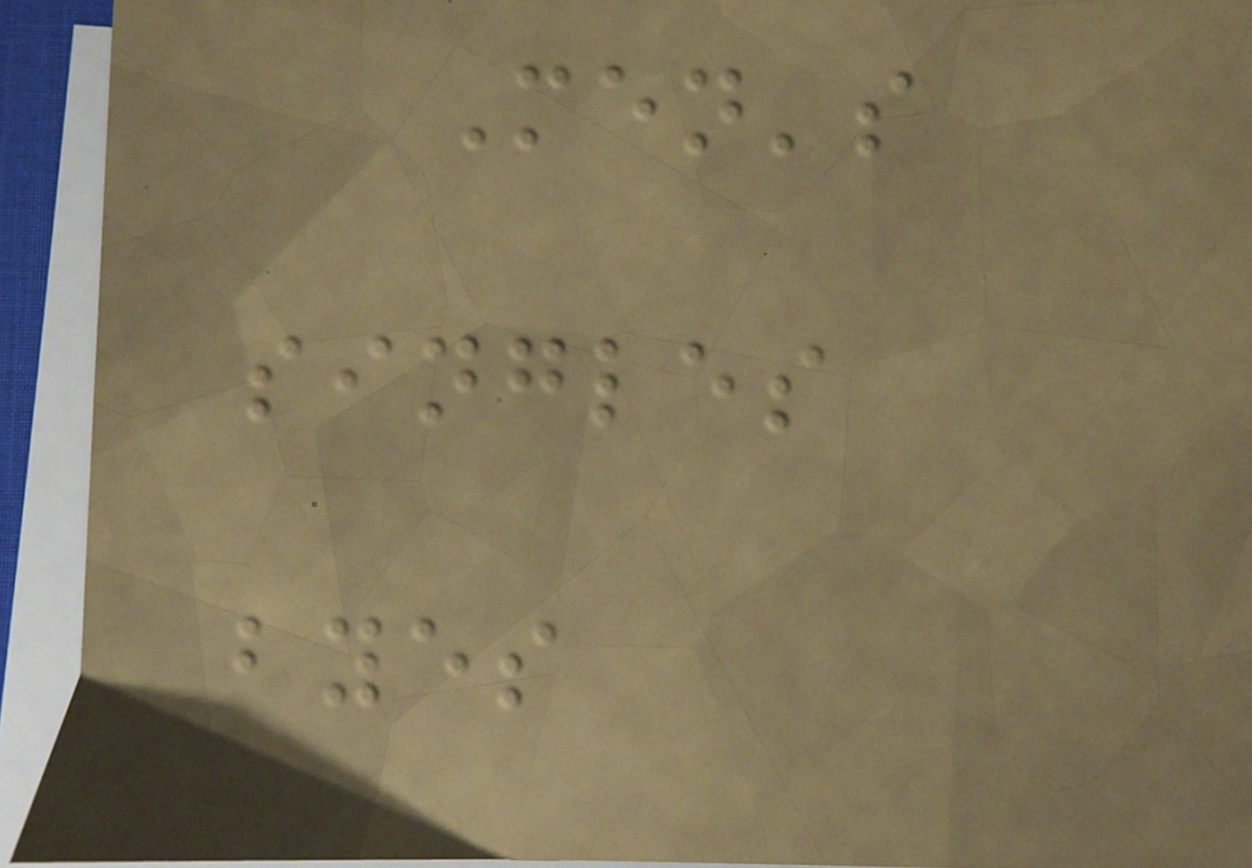Men's
singles
byes
